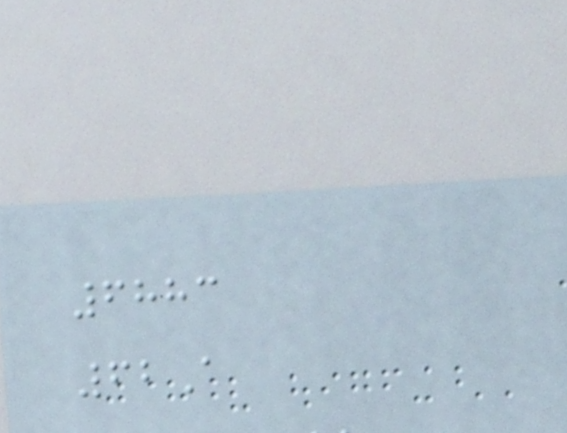6883
62A
